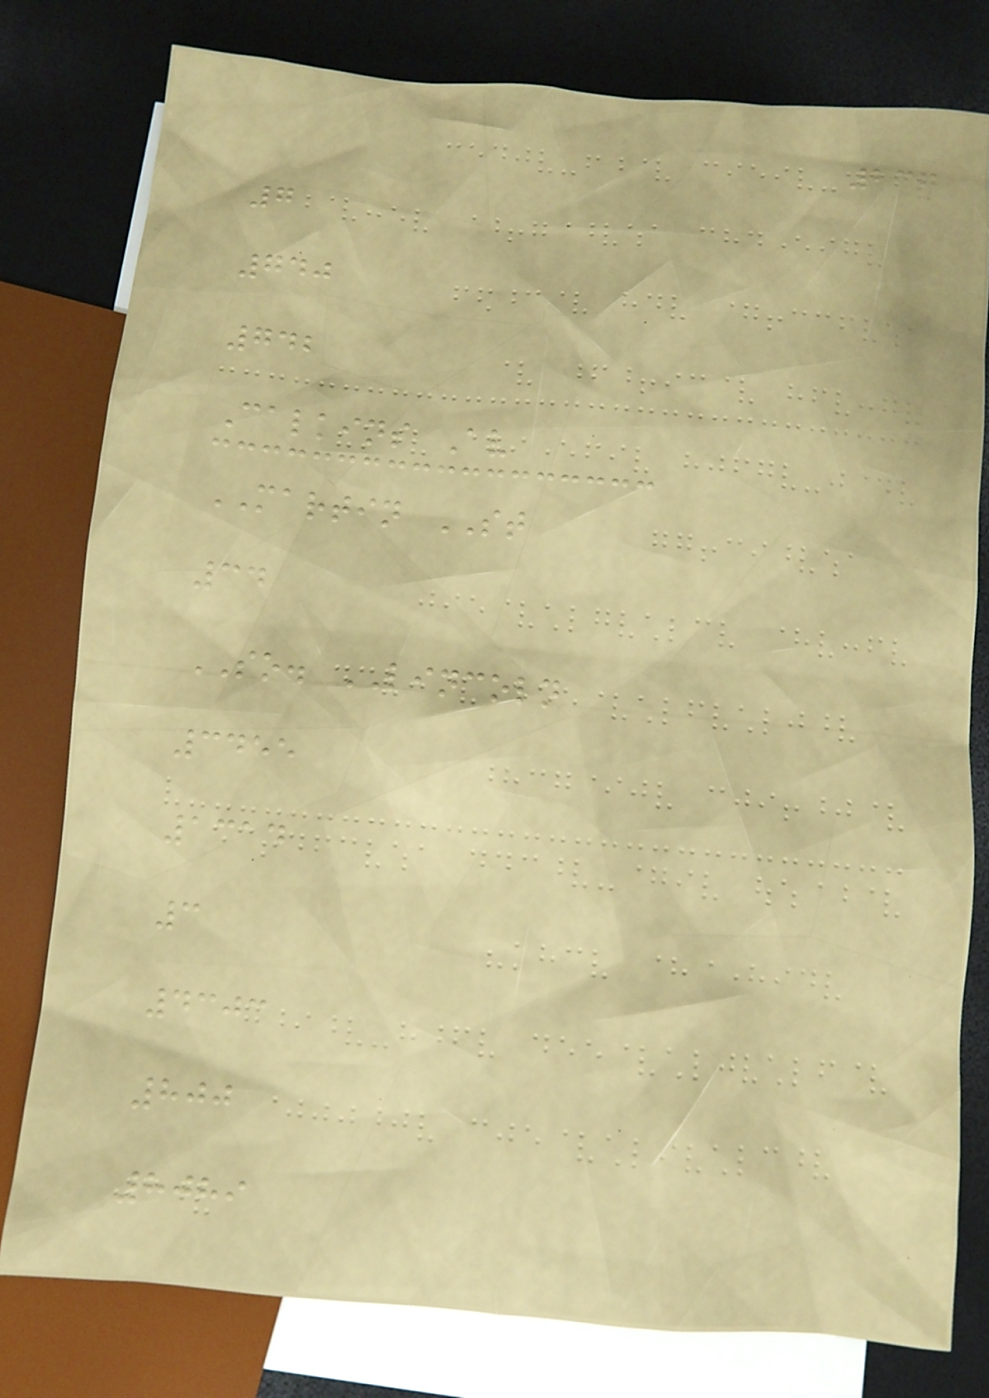237
7
740
742
Calkins Av
MARTIN ST
34
SO. LINCOLN
3455
1314
3
4303
800
8089
